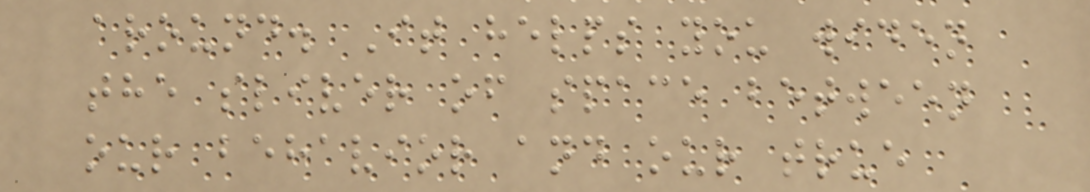around. It helps you widen
the sliver of space between
our behavior and our true
